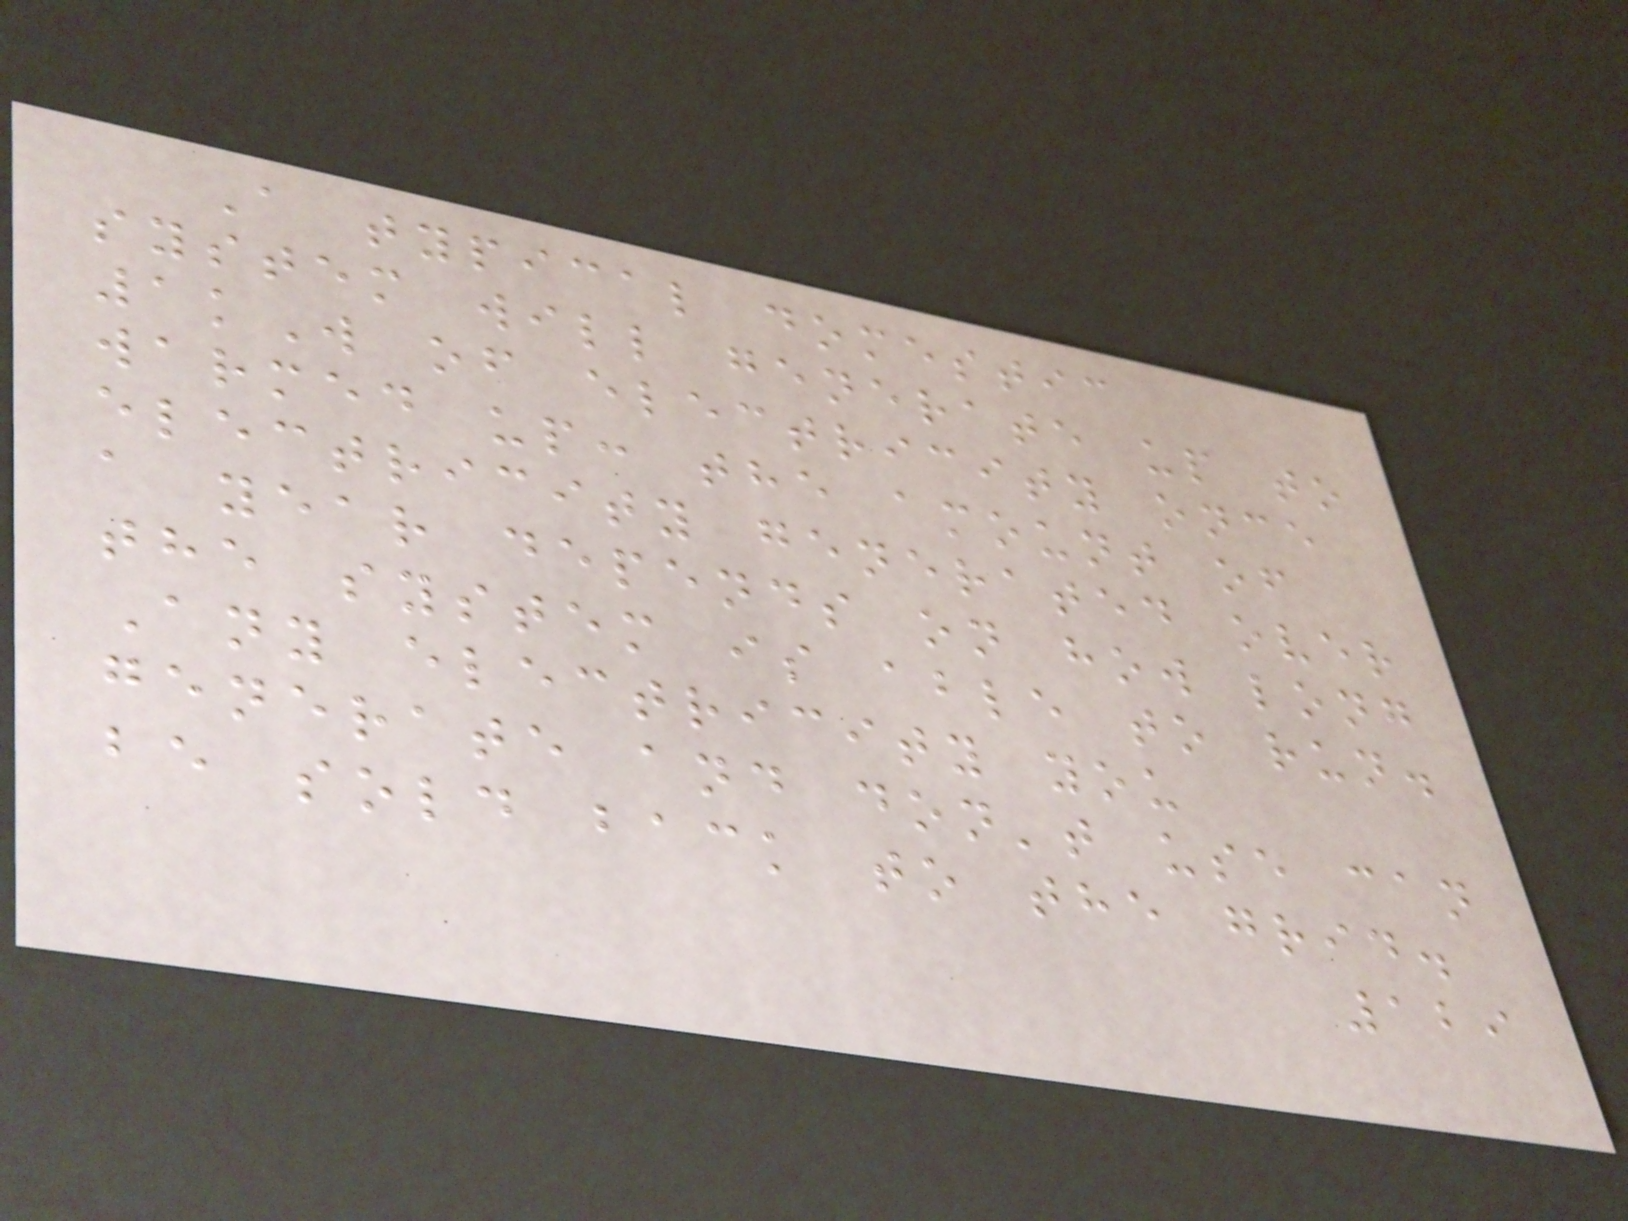A typical domestic
system will generate up to
1kW of electricity once
warmed up: the amount of
electricity generated over
a year depends on how long
the system is able to run.
Any electricity you
generate and don't use can
be sold back to the grid.
129
